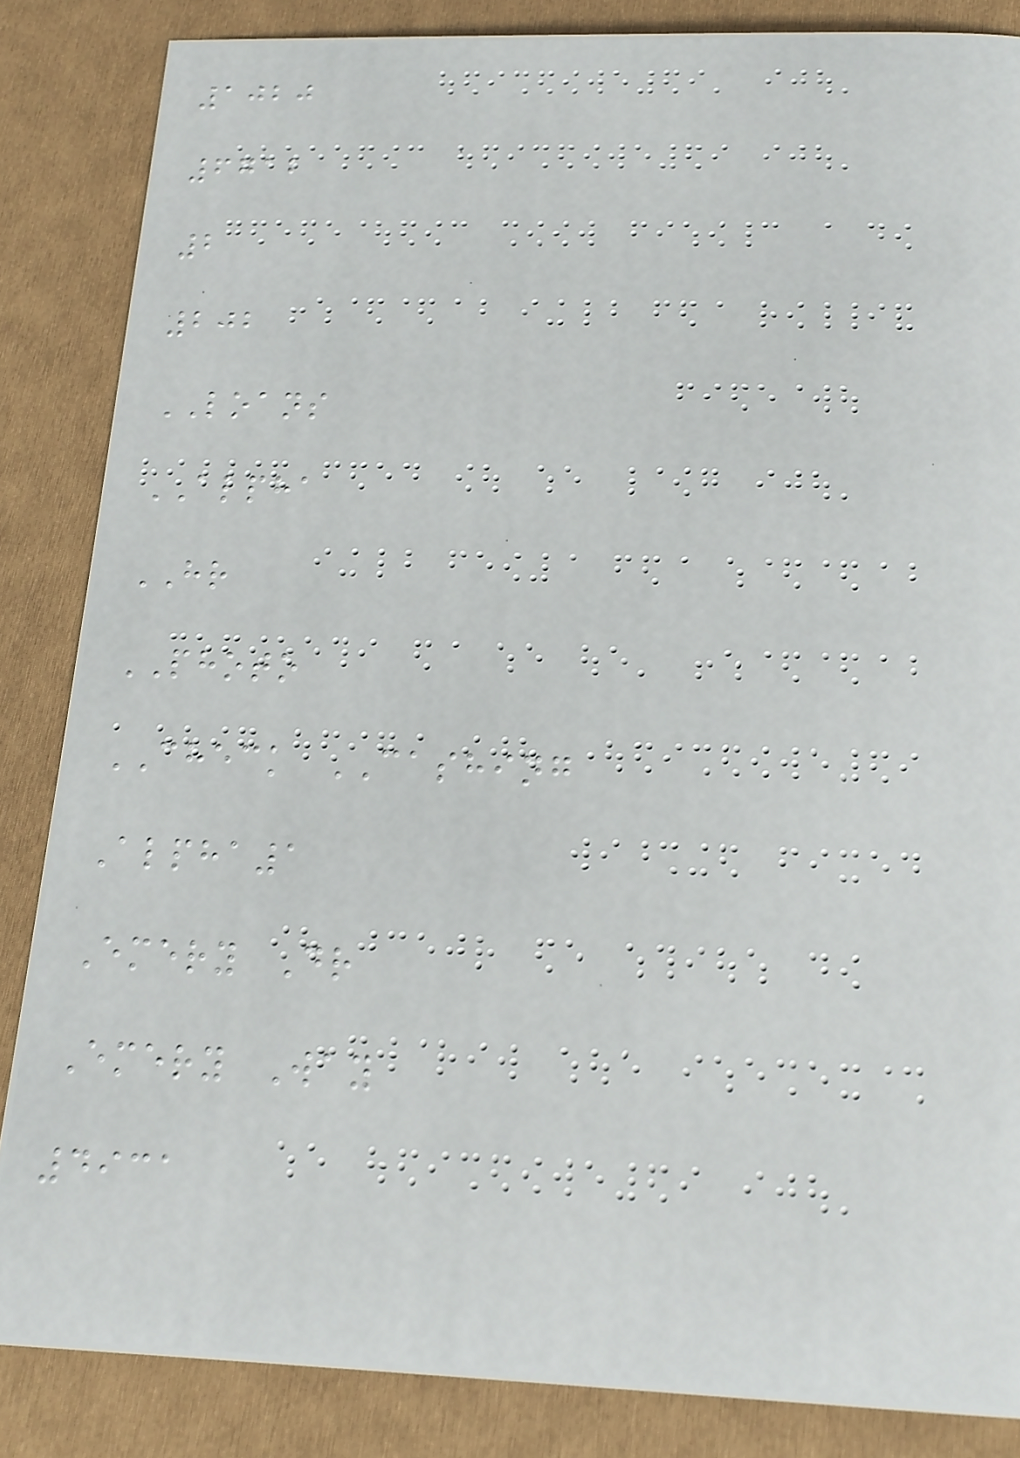1020
6712
2
202
LOANS
ALPHA
HR
PHOTO
CHECK CASHING
Alpha1
Emery Dr
Emery Way
4931
